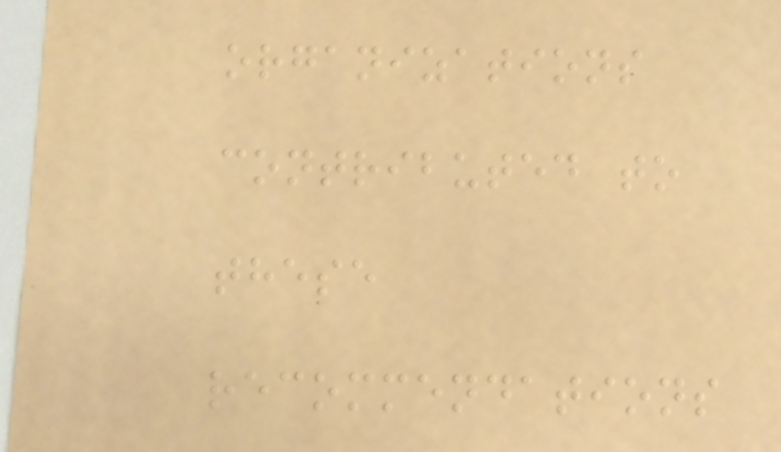organizations
contributed to
these
recommendations
